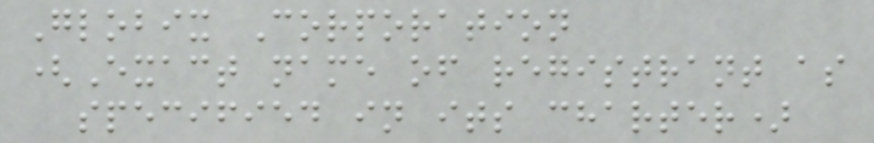Globix Corporation
(Exact name of registrant as
specified in its charter)
